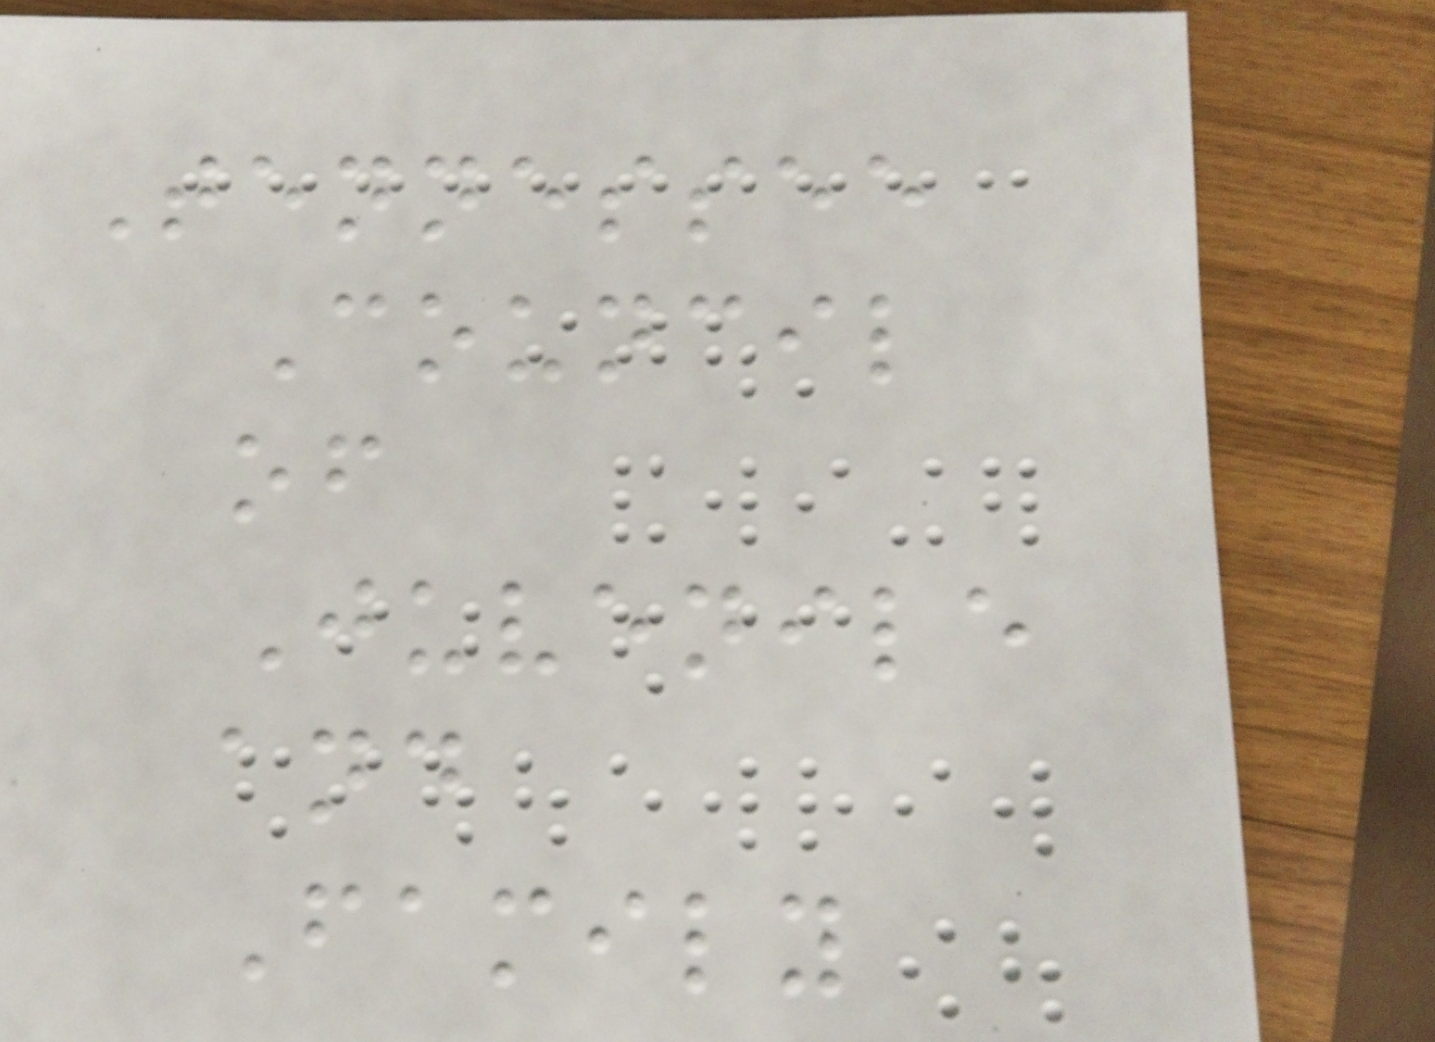Tennessee
Council
of
Juvenile
and
Family
